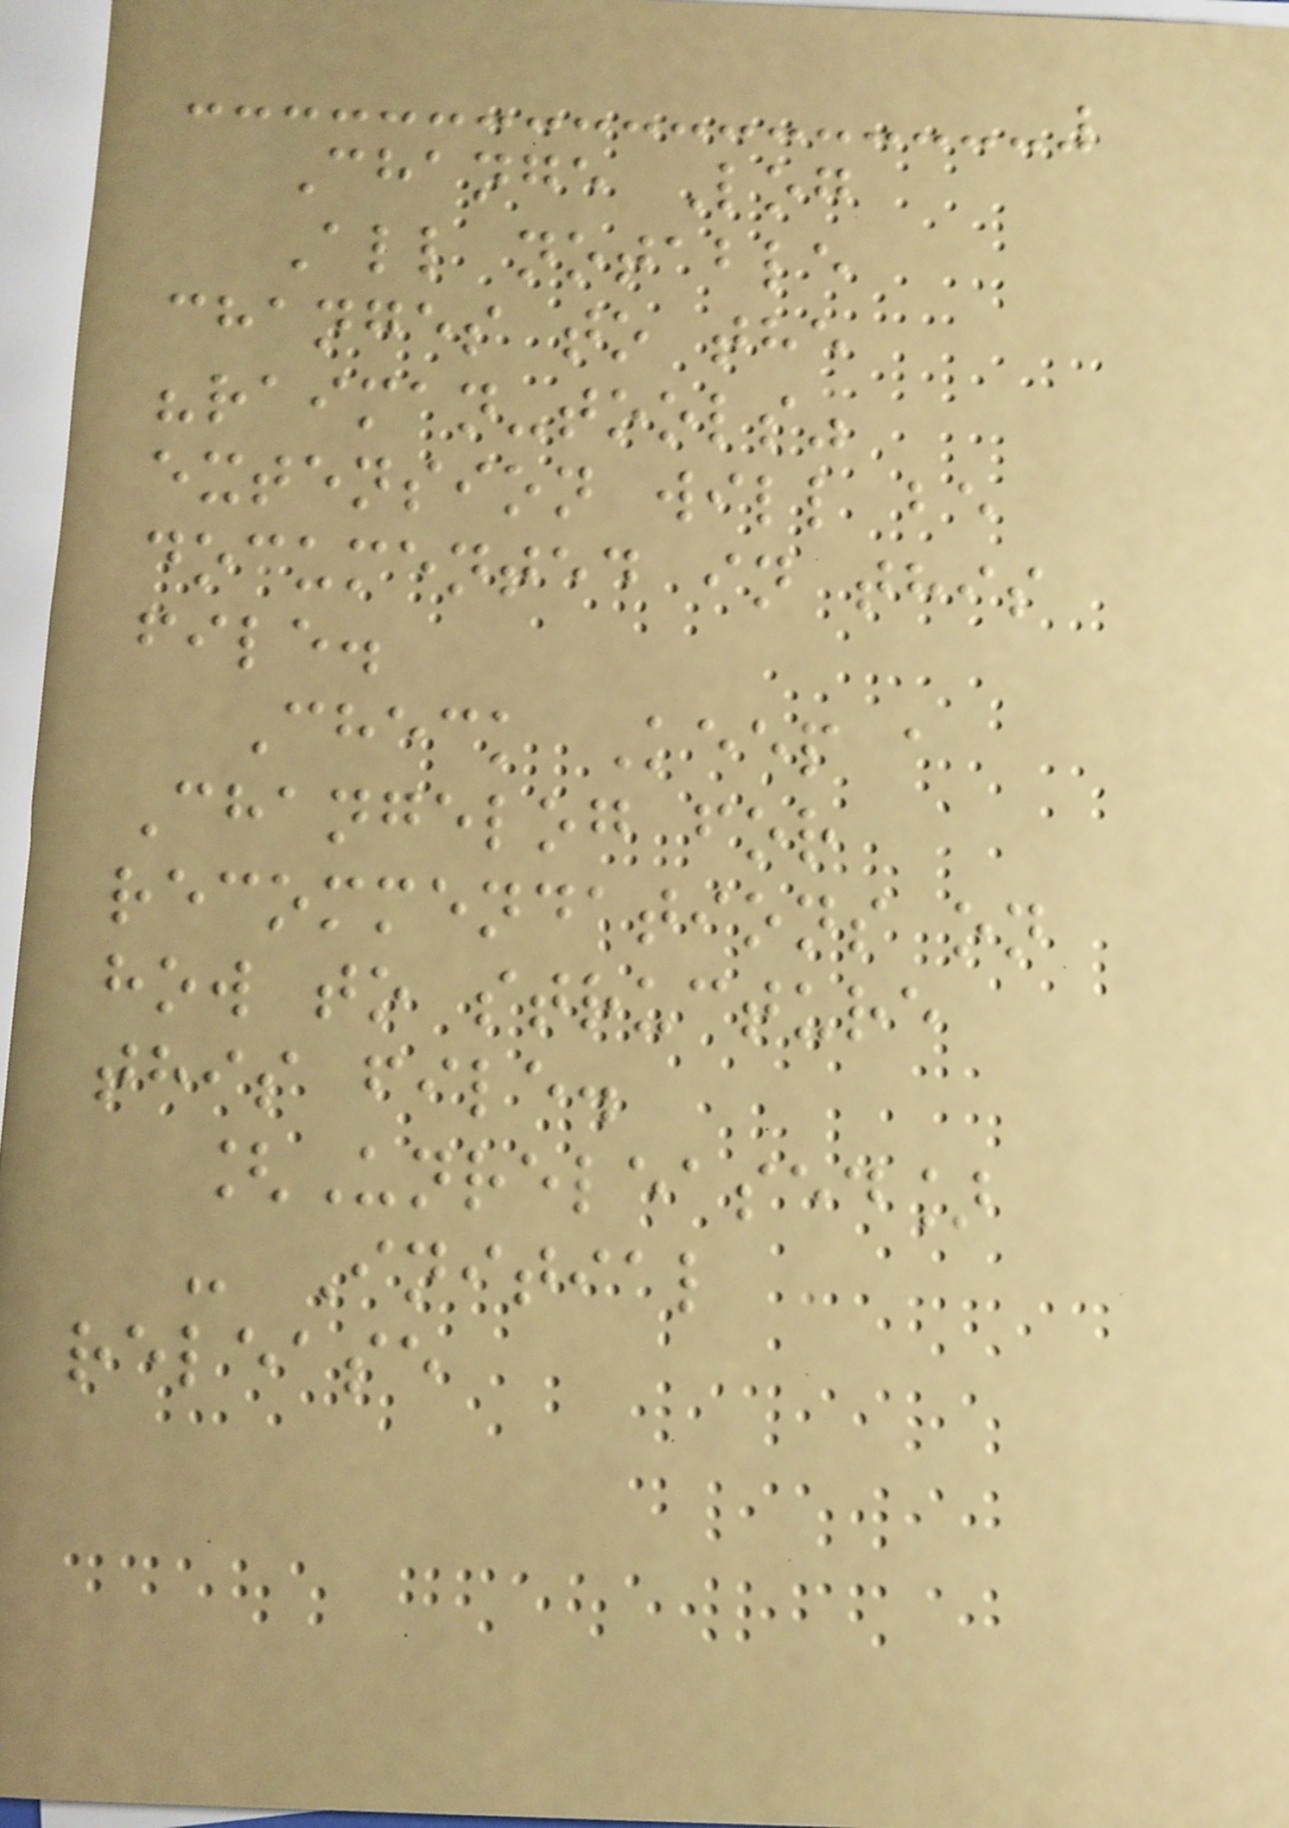Change Log
All notable
changes to the
"raiman-tools"
extension will be
documented in this
file.
Check Keep a
Changelog for
recommendations on
how to structure
this file.
[Unreleased]
- Initial
release
